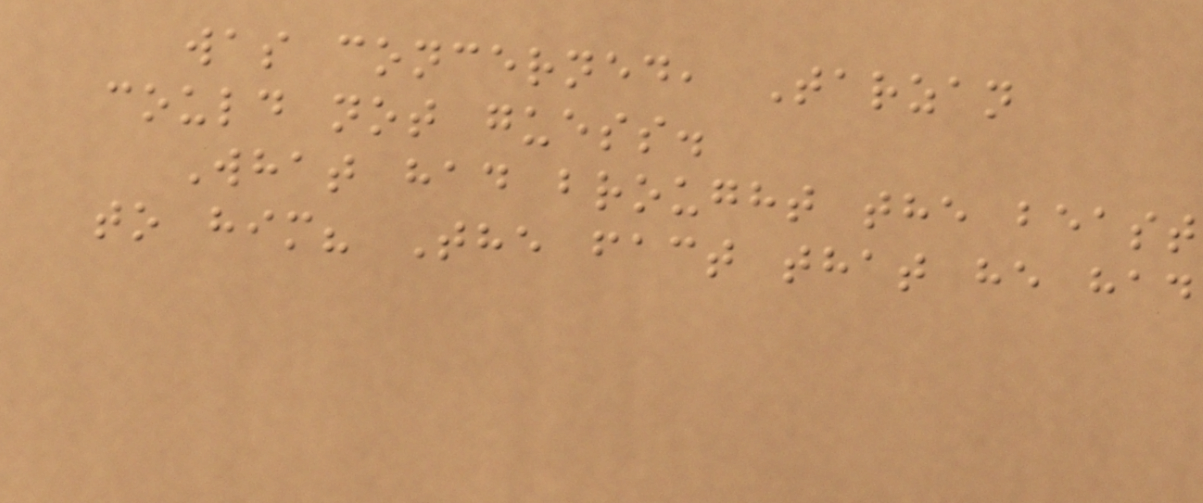was concerned, Tarzan
could not guess.
What had brought the beast
to him? The fact that he had
